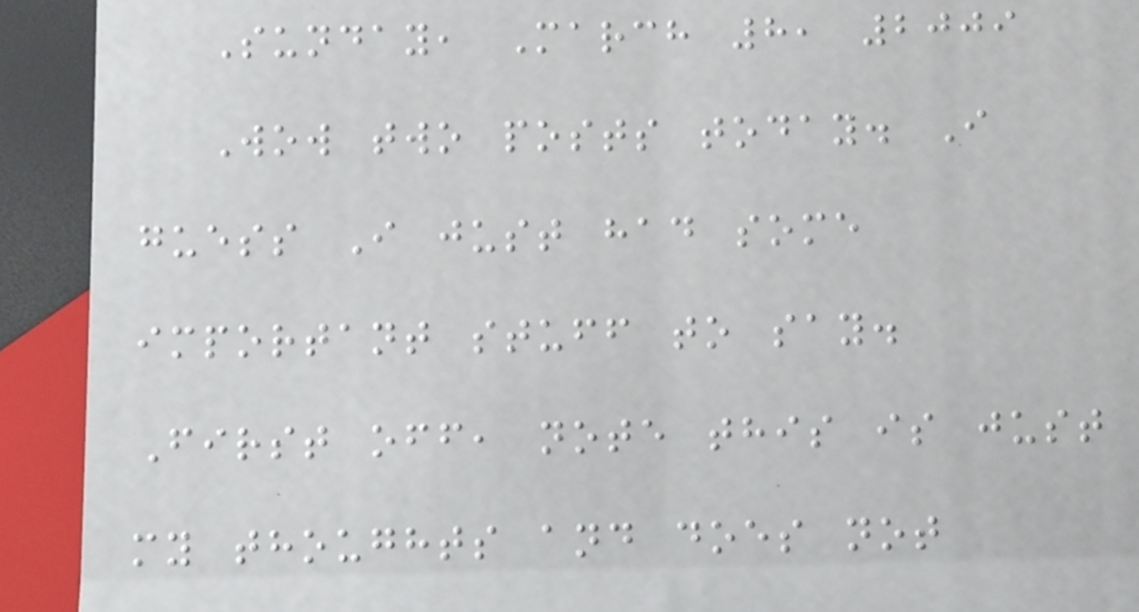Sunday, March 8, 2009
Wow two posts today. I
guess I just had some
important stuff to say.
First off, note this is just
my thoughts and does not
